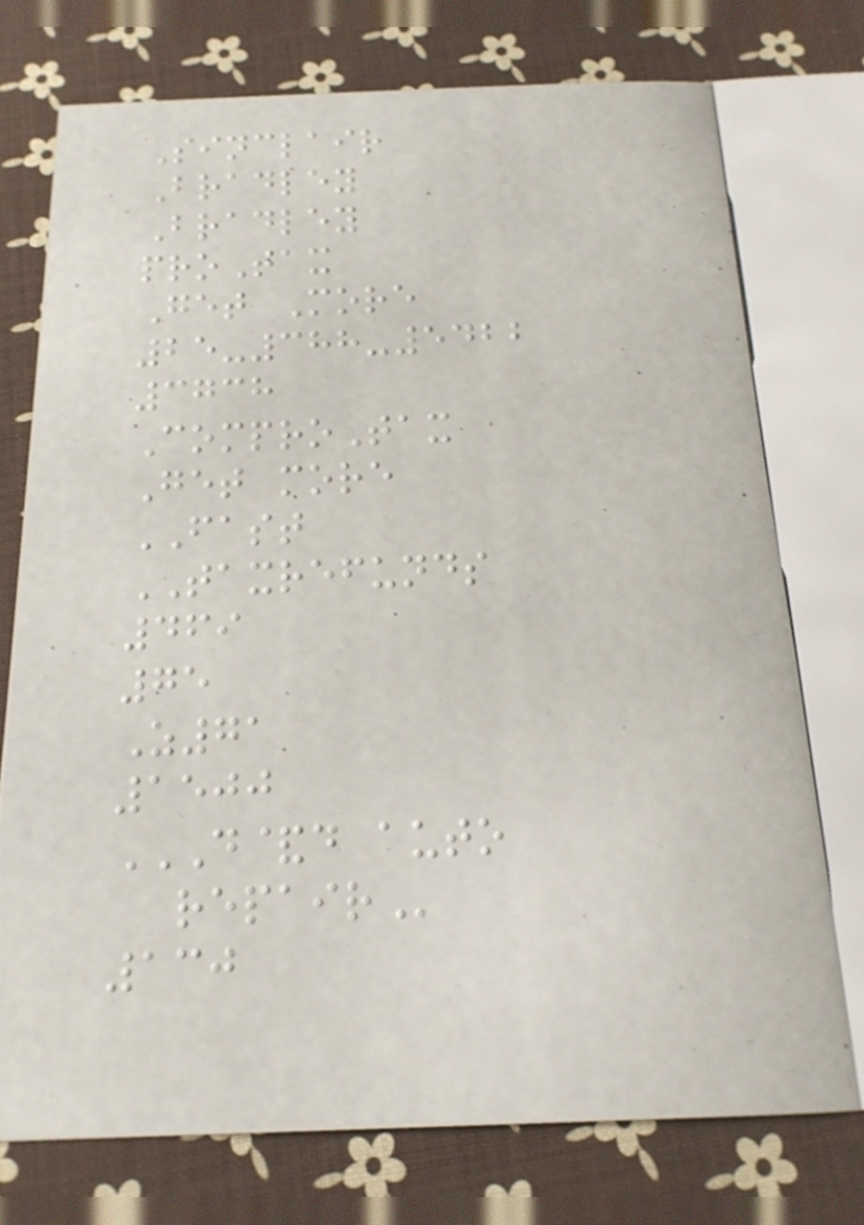Sinclair
Bradley
Bradley
proTax
Get More
25-388-5422
3738
ComproTax
Get more
FAST
TAXREFUNDS
469
75
Z71
1500
D&D AUTO
REPAIR
130
